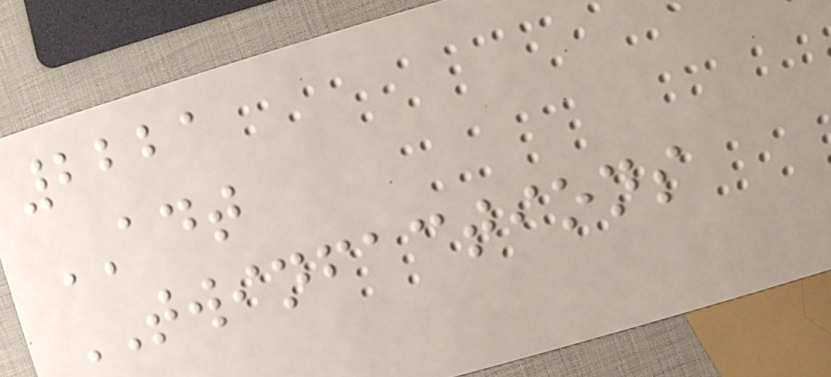2221
ADT
TWINFACTIONS
